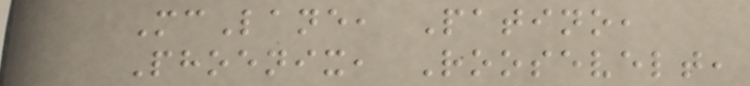McLane, Patino,
Phoenix, Roosevelt,
